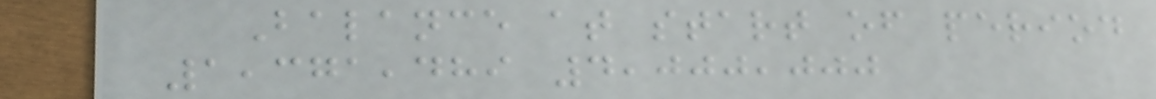Balance at start of period
1,371,489 4,000,000
